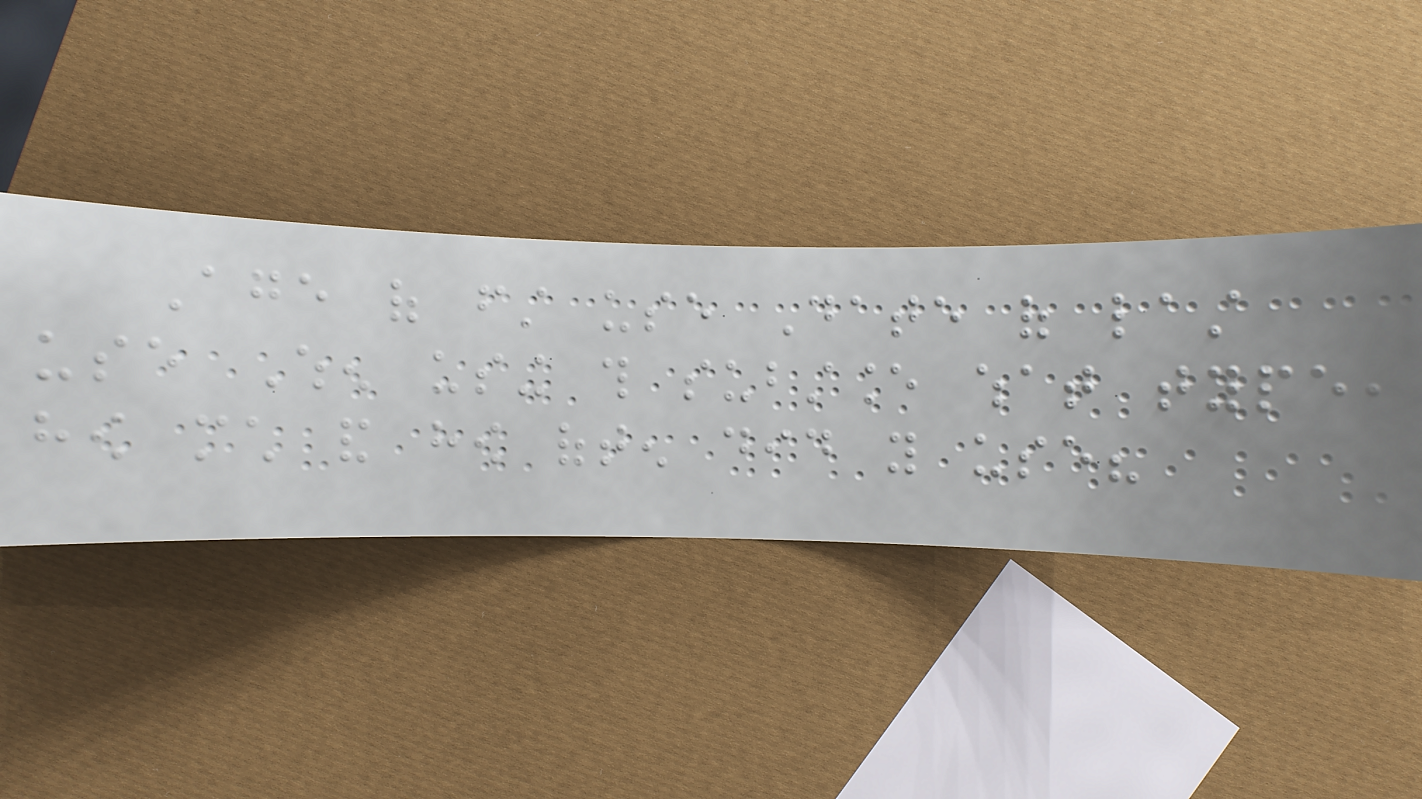Age of first use Date of last
use When using this substance what type,
how much and how often did you use?
